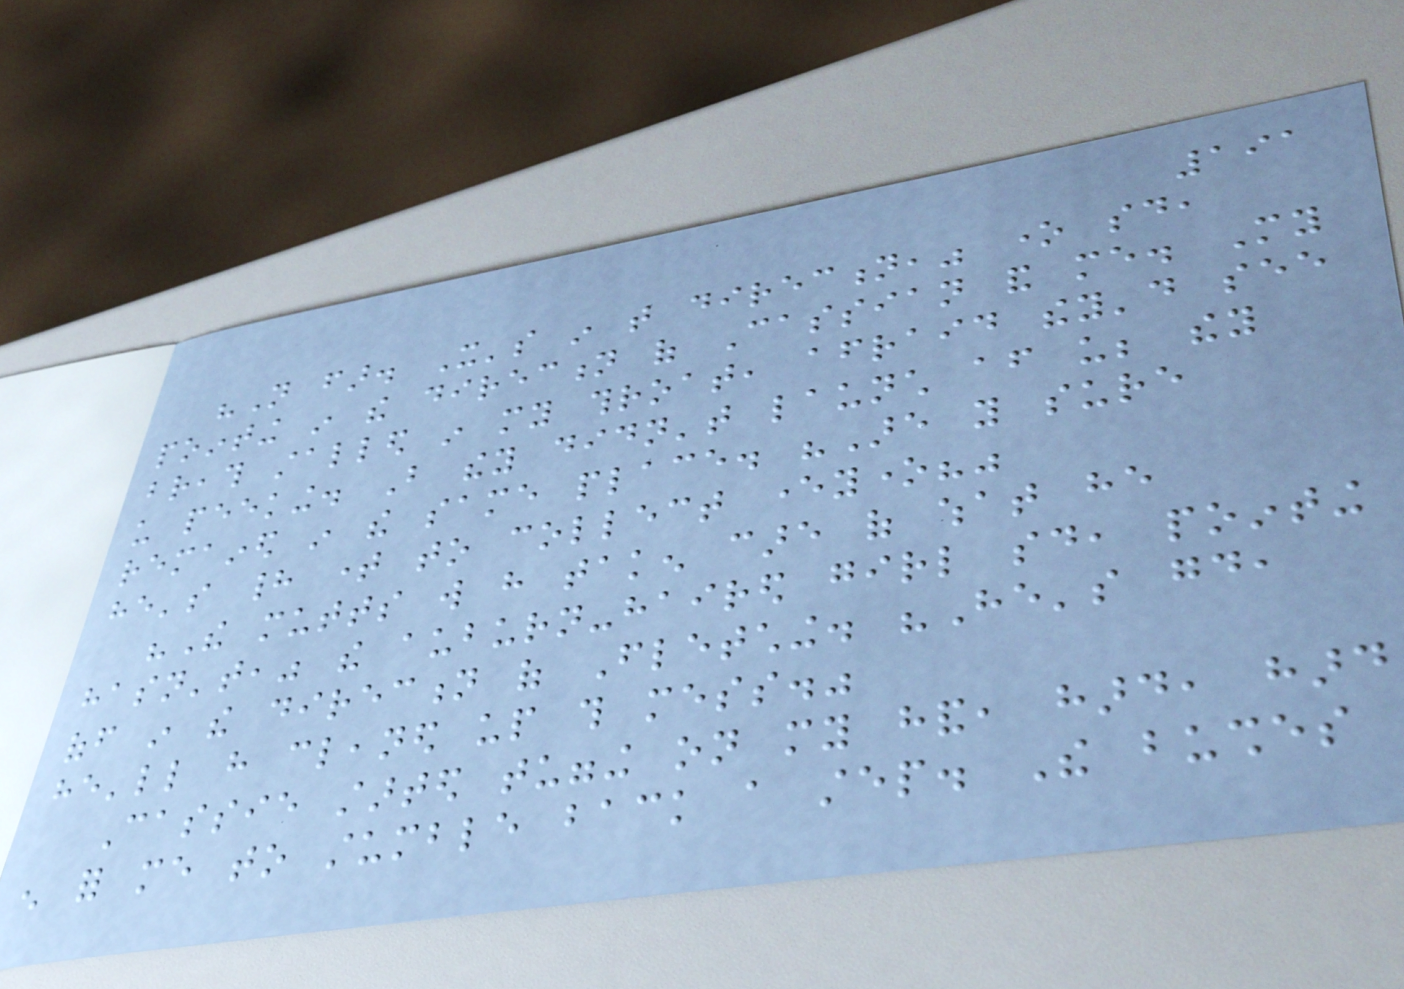191
"Not far. It's in that direction," one said,
pointing in the direction of Cassian and me. My
breath stalled in my throat, afraid they'd see
us peeking. But they didn't launch after us; they
remained in the same place. "Are you sure
he's had time to collect everyone?"
"The mutts will have taken care of what he
hasn't," the auburn-haired girl said, pointing
off in the direction of Fletching. "He's good,
he'll have cleaned up this mess."
Cassie started tugging on my hand, hard, hard
enough for me to stumble back a step. The bushes
